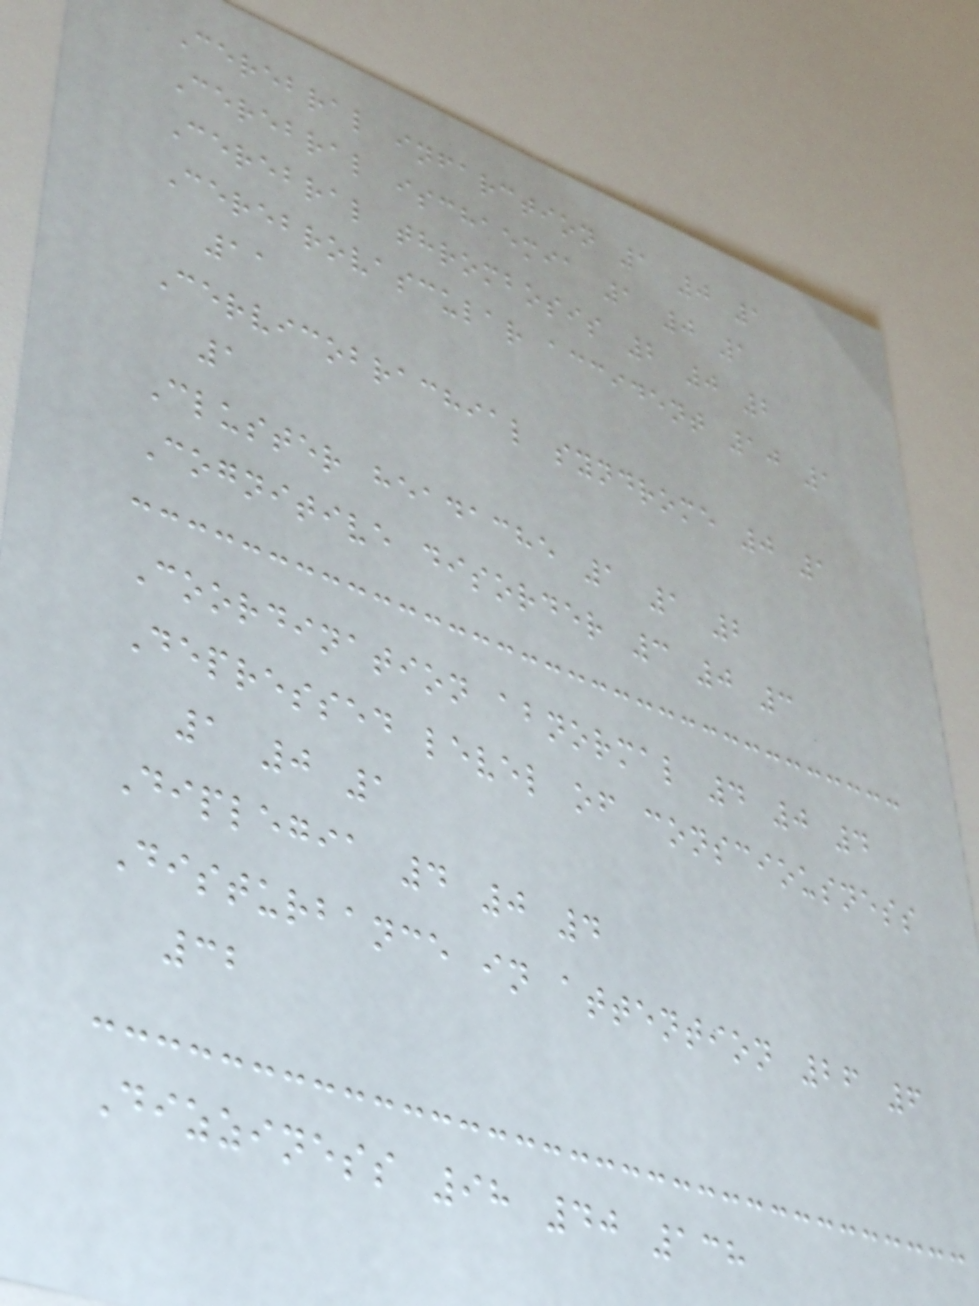Cerebral infarction 1 0 1
Cerebral ischaemia 1 0 1
Cerebral thrombosis 2 0 2
Cerebrovascular accident 10 1
11
Cervicobrachial syndrome 0 1
1
Cluster headache 1 1 2
Cognitive disorder 3 0 3
Coordination abnormal 4 0 4
Depressed level of consciousness
1 0 1
Diplegia 4 0 4
Disturbance in attention 26 6
32
Dizziness 98 40 138
